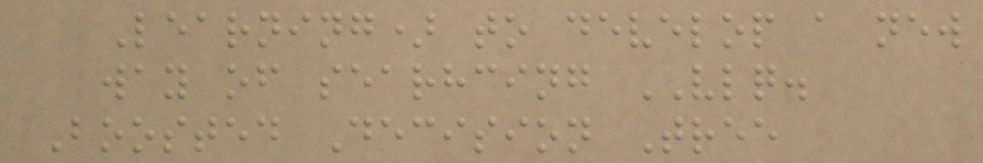Learning) to develop a new
way of searhcing VLQ.
Boosted Decision Tree
